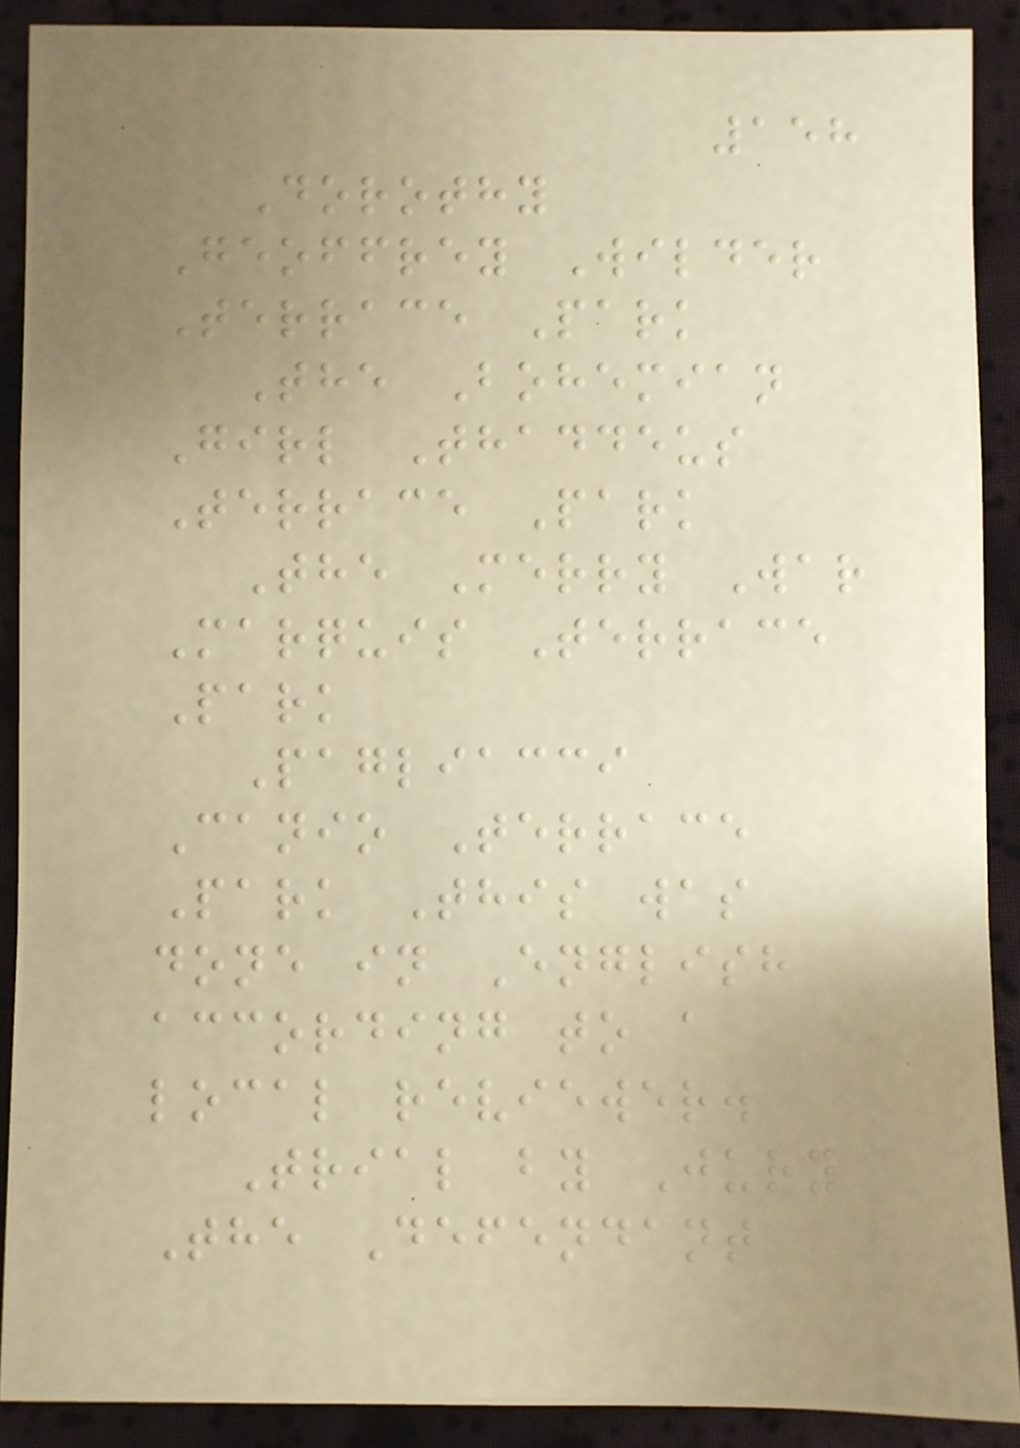158
Dorothy
Geoffrey Wilder
Terrace Park
The Bohemian
Girl Thaddeus
Terrace Park
The Merry War
Marquis Terrace
Park
Pagliacci
Canio Terrace
Park This was
done in English
according to a
local reviewer.
Trial by Jury
The Defendant
